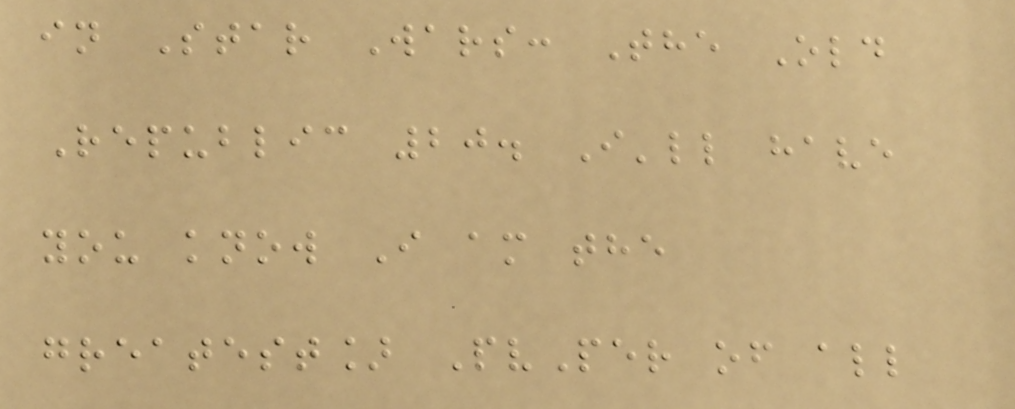in Star Wars: The Old
Republic 20. I'll have
you know I am the
greatest] PvPer of all
